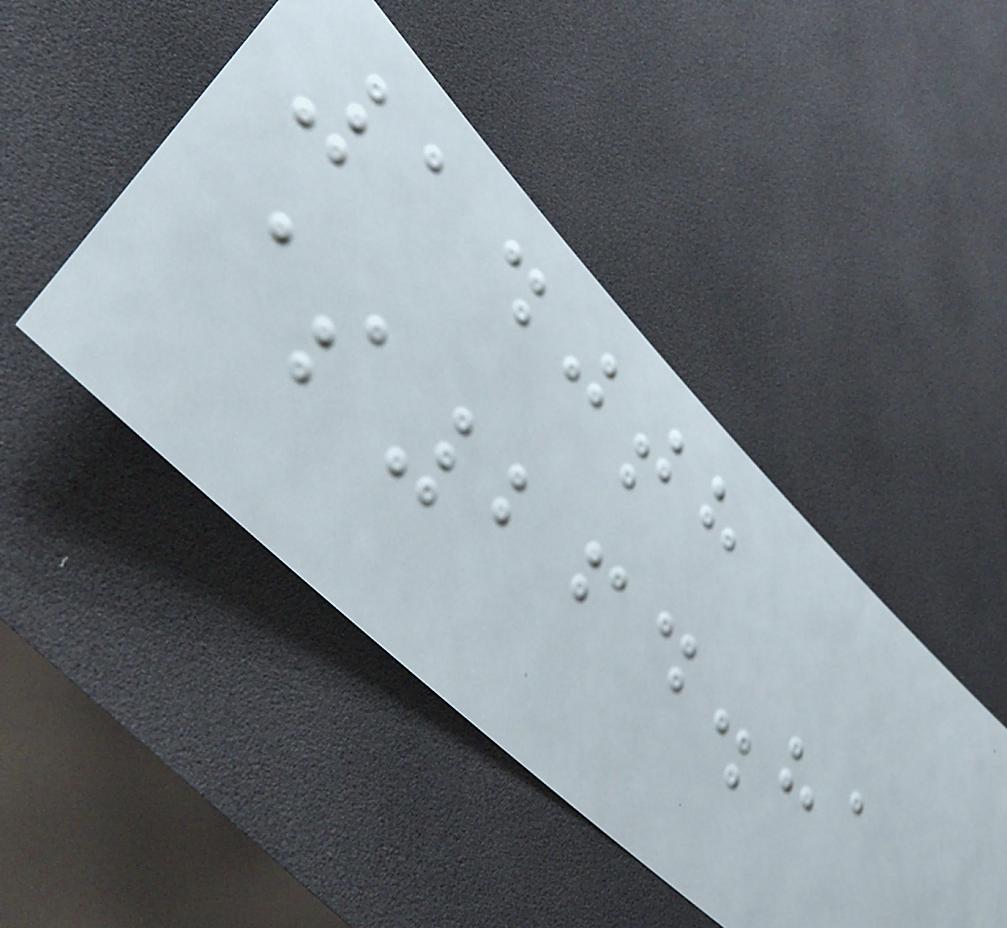140th
$264.81
